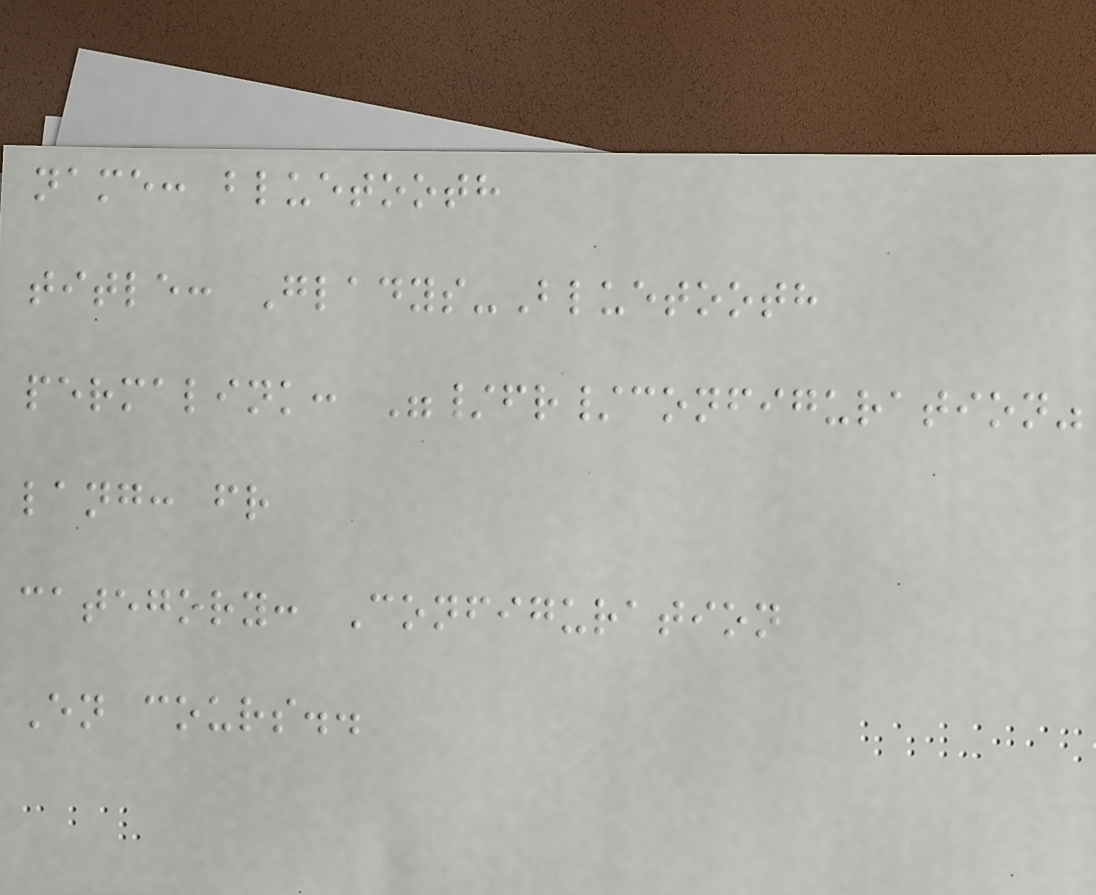name: bluetooth
title: Gladys-Bluetooth
permalink: "/fr/configuration"
lang: fr
category: Configuration
En cours..
